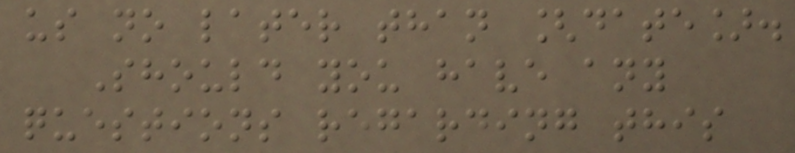us no later than [date].
Should you have any
questions regarding this
